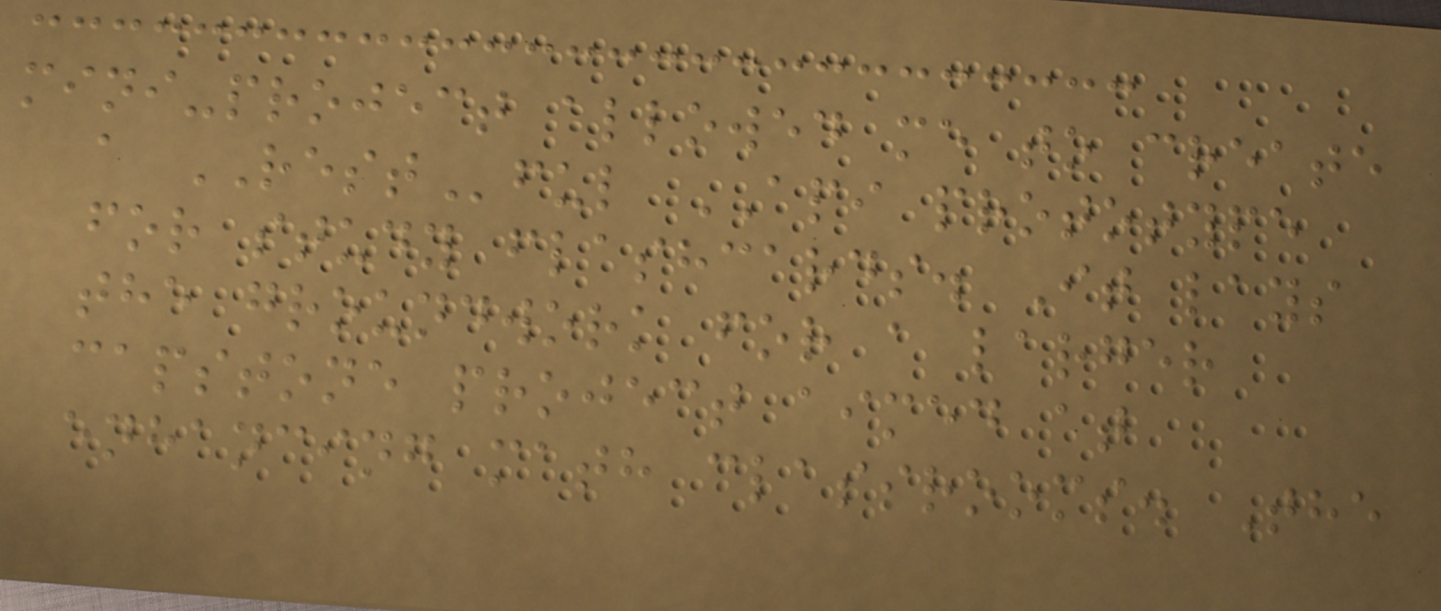mini-project allowed me to create
a RESTful API prototype
for study flashcards. It lays
the groundwork for a larger
capstone project aimed at
enhancing math classrooms. The
